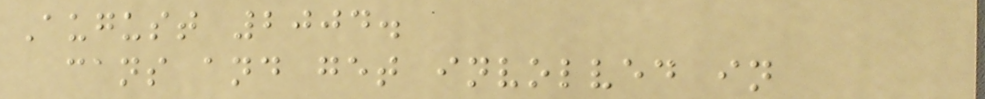August 2004.
cans and get involved in
